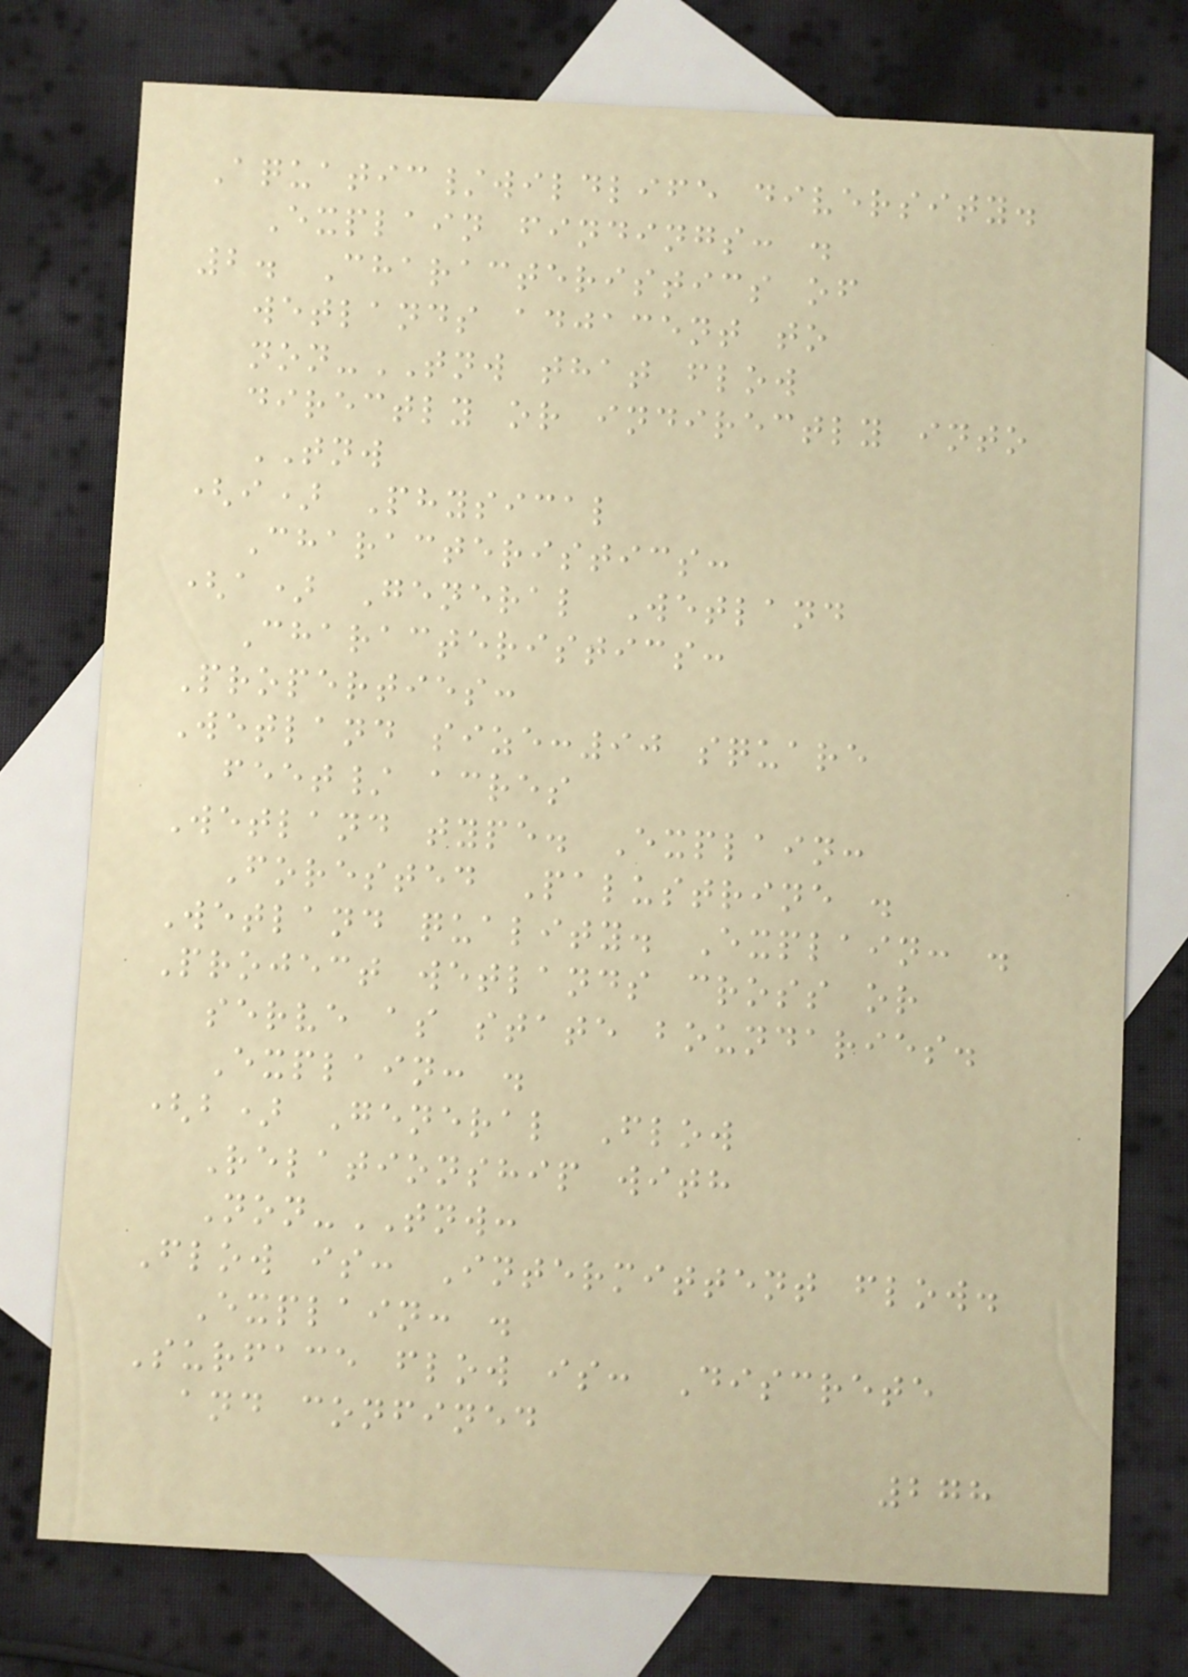Aquatic/wildlife diversity.
Explain findings: .
2. Characteristics of
wetlands adjacent to
non-TNW that flow
directly or indirectly into
TNW
(i) Physical
Characteristics:
(a) General Wetland
Characteristics:
Properties:
Wetland size:90 square
feet/ acres
Wetland type. Explain:
Forested Palustrine .
Wetland quality. Explain: .
Project wetlands cross or
serve as state boundaries.
Explain: .
(b) General Flow
Relationship with
Non-TNW:
Flow is: Intermittent flow.
Explain: .
Surface flow is: Discrete
and confined
278
